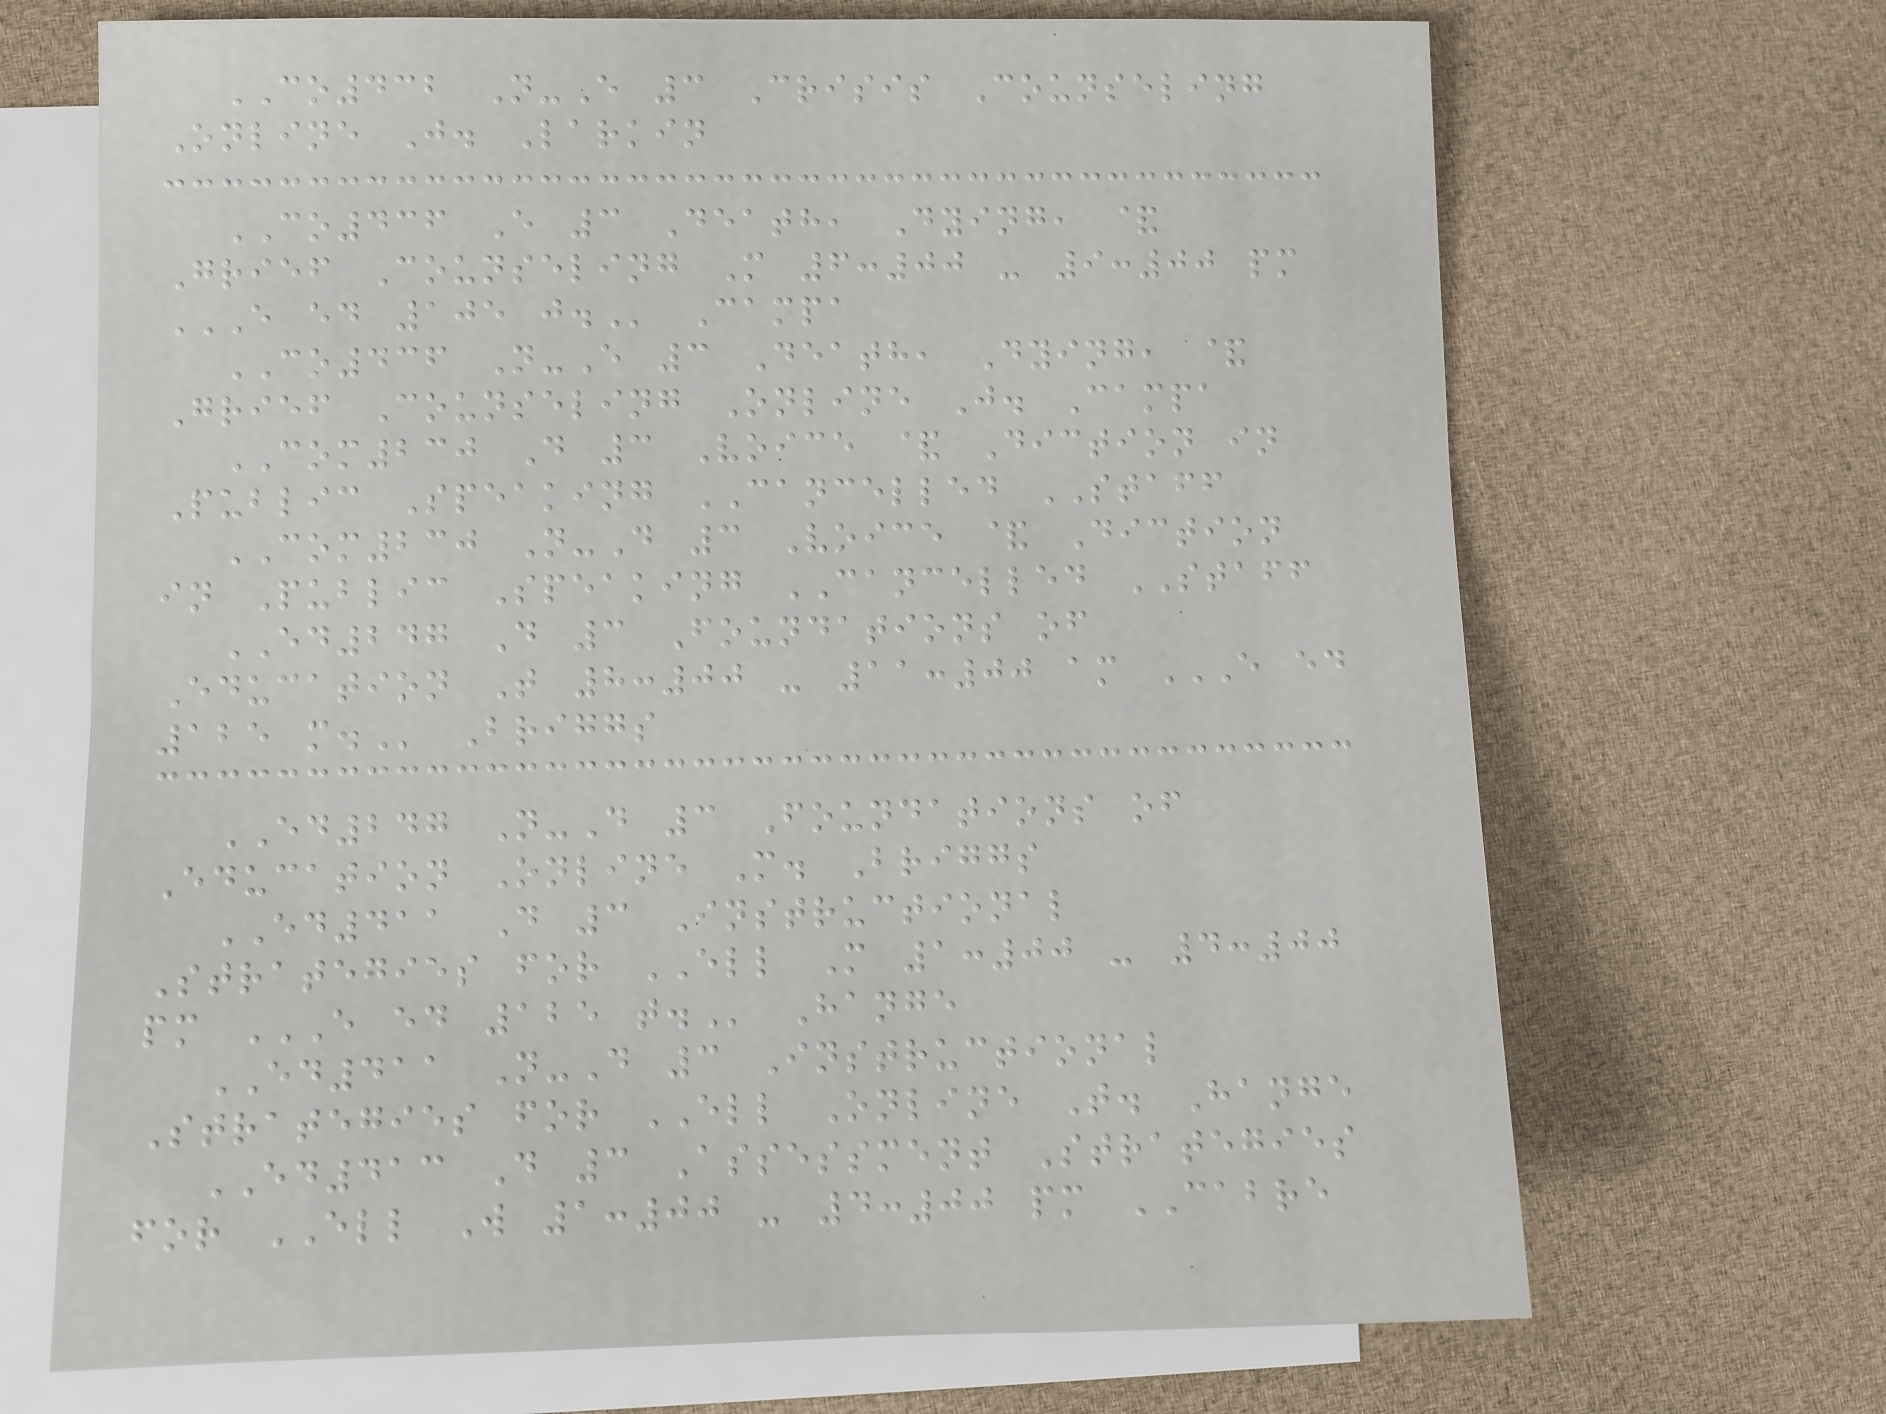CO432 N-E 3 Crisis Counseling
Online J. Larkin
CO436 E 3 Death, Dying, &
Grief Counseling M 6:00 - 9:00 pm
E ED 105 J. Campa
CO436 N-E 3 Death, Dying, &
Grief Counseling Online J. Campa
COM230 D 3 Voice & Diction in
Public Speaking CANCELLED STAFF
COM230 N-D 3 Voice & Diction
in Public Speaking CANCELLED STAFF
ED247 D 3 Foundations of
Education T 8:00 - 11:00 am E ED
125 M. Briggs
ED247 N-D 3 Foundations of
Education Online M. Briggs
ED411 D 3 Instructional
Strategies for ELL M 1:00 - 4:00
pm E ED 125 T. Hange
ED411 N-D 3 Instructional
Strategies for ELL Online T. Hange
ED413 D 3 Assessment Strategies
for ELL W 1:00 - 4:00 pm CABRE
